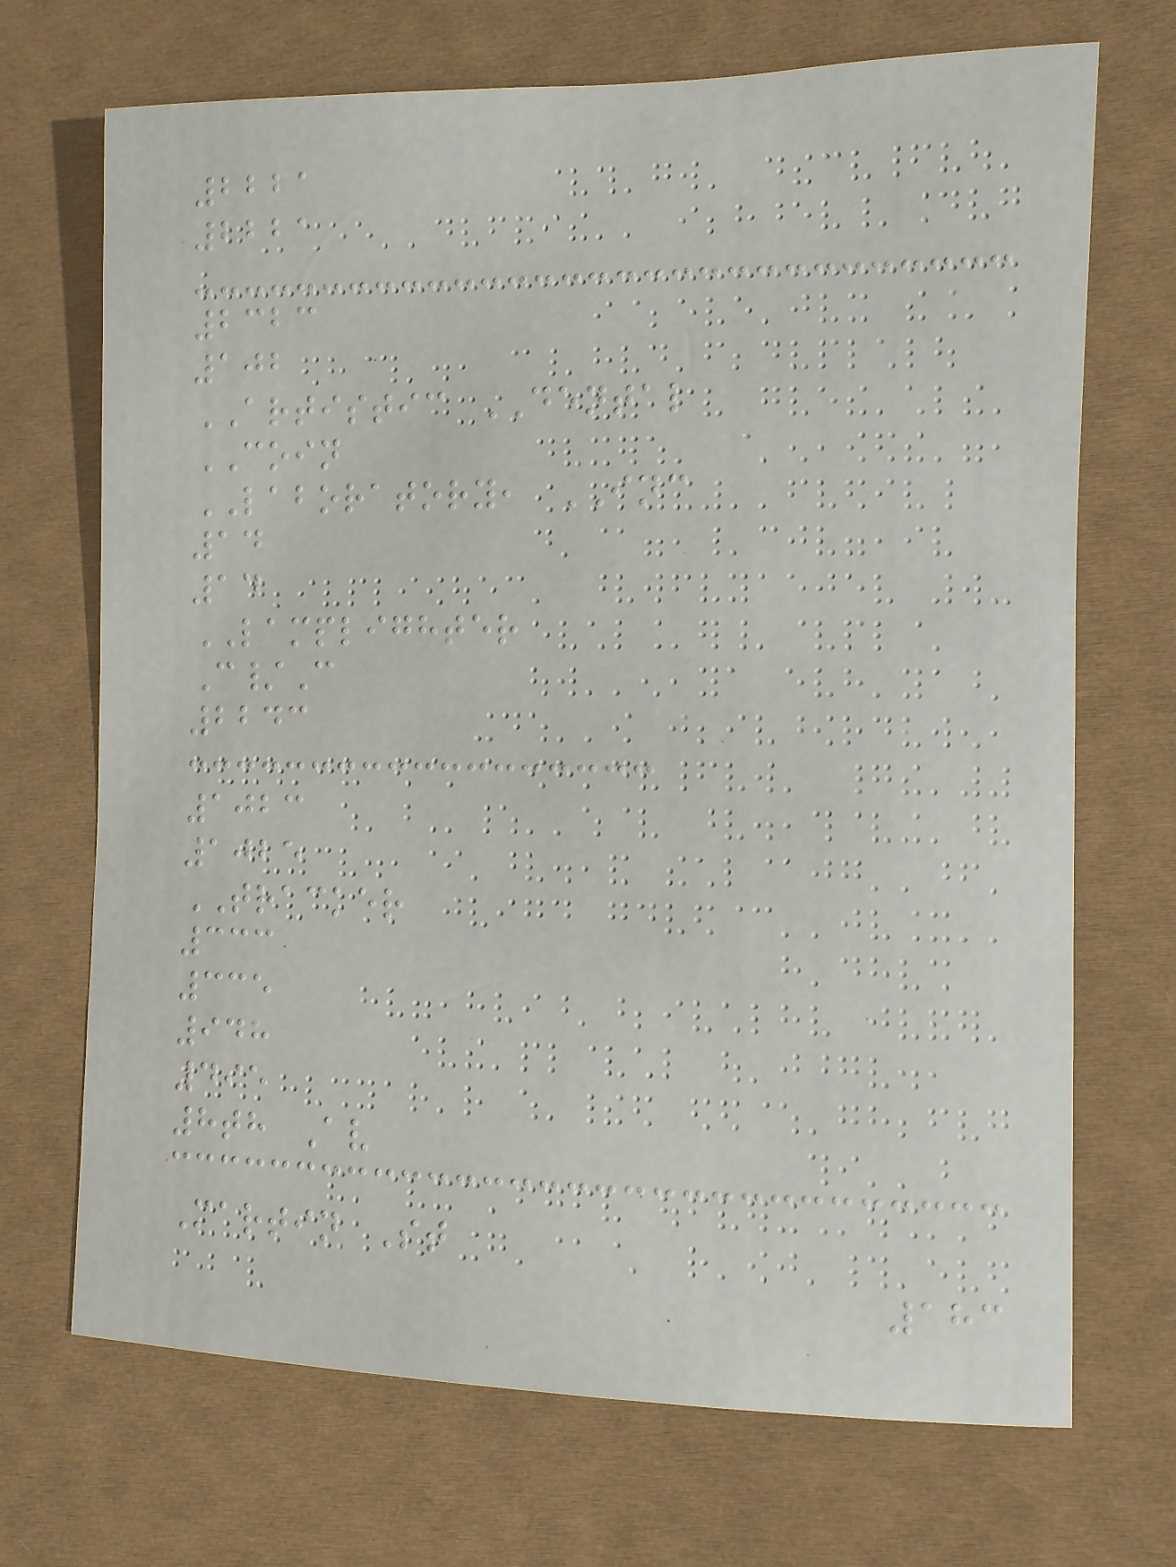2221
2221
2323
102
ARTISTIC DENTAL
COIN
LABORATORY, INC
14
14
LAMPLIGHTER
C/C
2243
1023
1025
TRACKER
333
335
948
495
8th Av
Martin St
183
